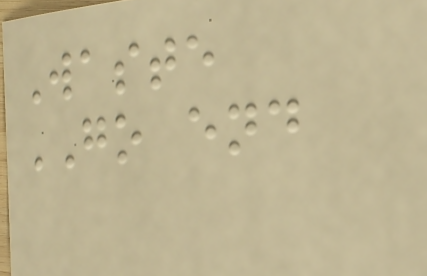Waste
GO end
